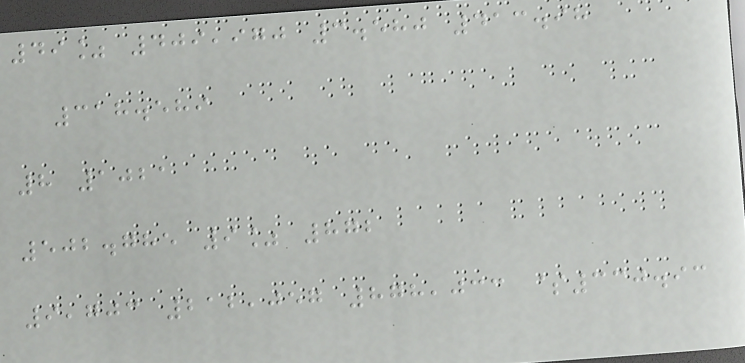49% 409,970 3.580 413.98
318.589
8 1021
502.785 9% 872
9,703 212,057 878,033 $330.93
